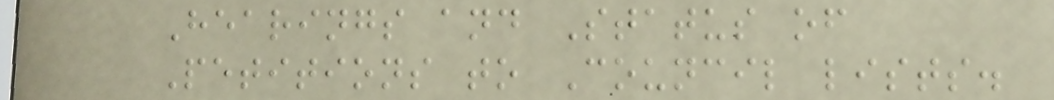Hearings and Status of
Petitions to Council lists.
